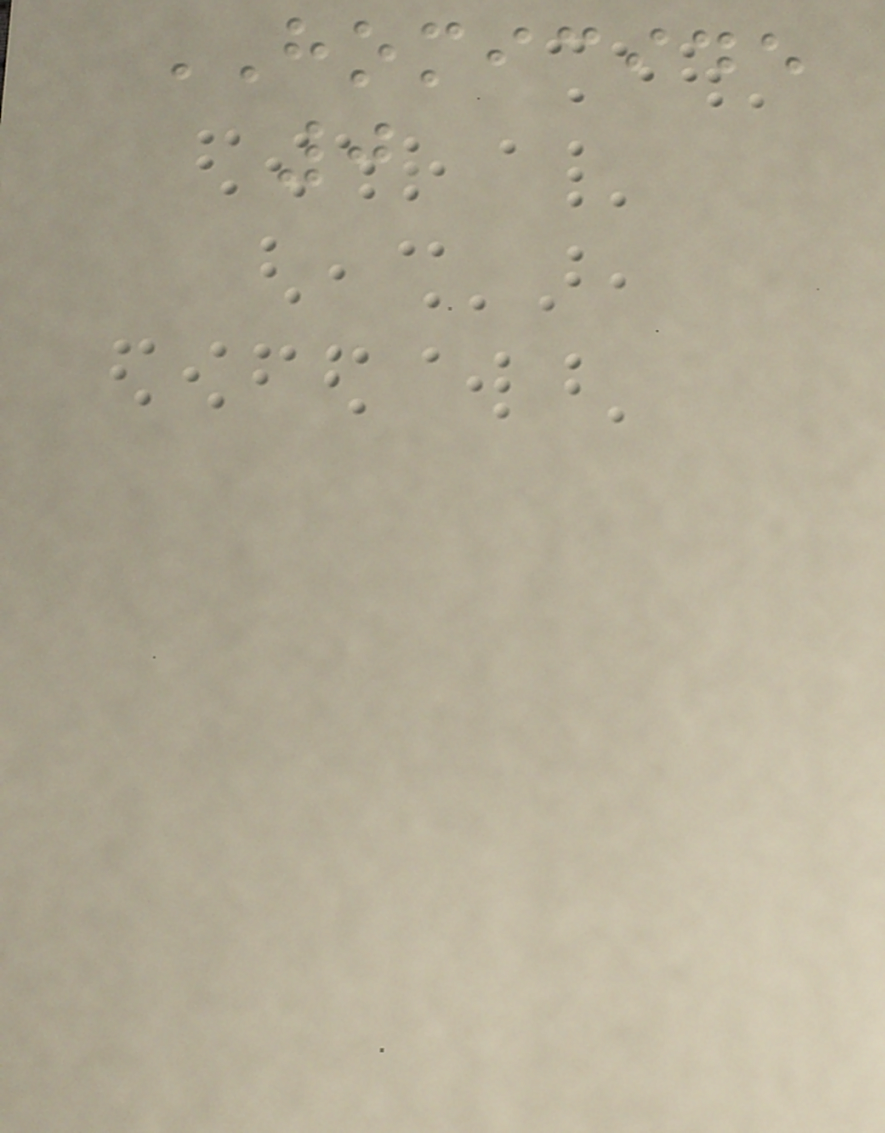HOMICIDE
0
